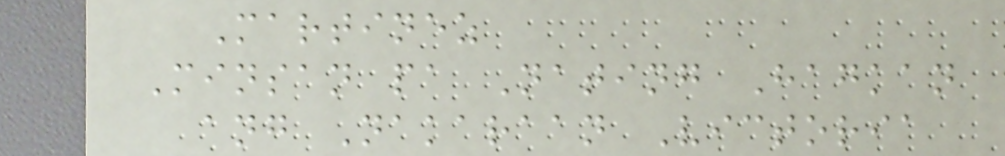Martinez
Minsan pa Nating Hagkan
ang Nakaraan Victoria
